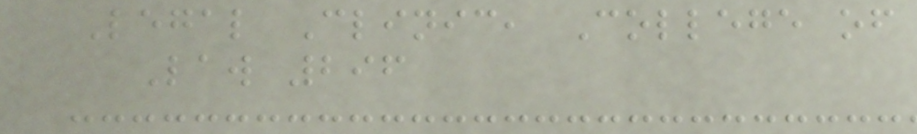Legal Clinic, College of
Law 296
